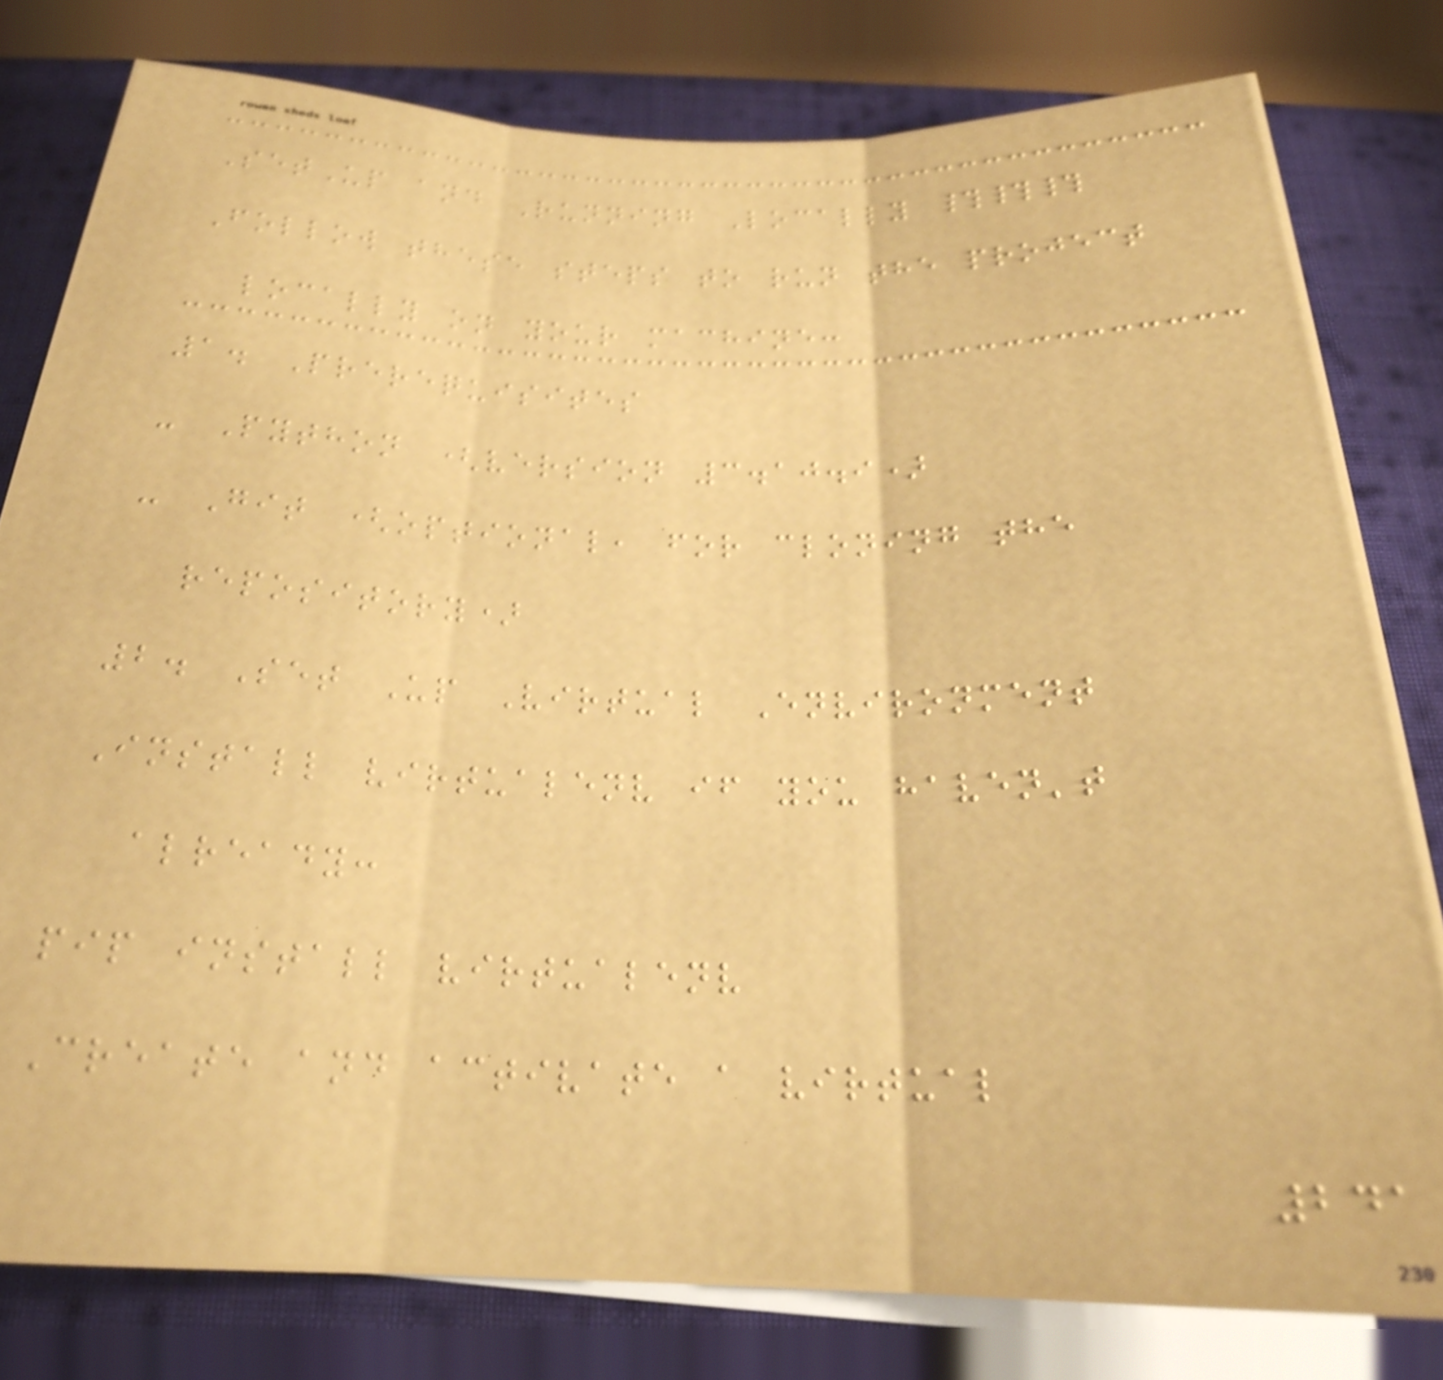SetUp and Running Locally ###
Follow these steps to run the project
locally on your machine:
1. Prerequisites
- Python (version 3.10.9)
- Git (optional, for cloning the
repository)
2. Set Up Virtual Environment
Install virtualenv if you haven't
already:
pip install virtualenv
Create and activate a virtual
241
